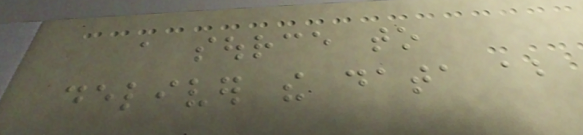a source to
deliver the data about
